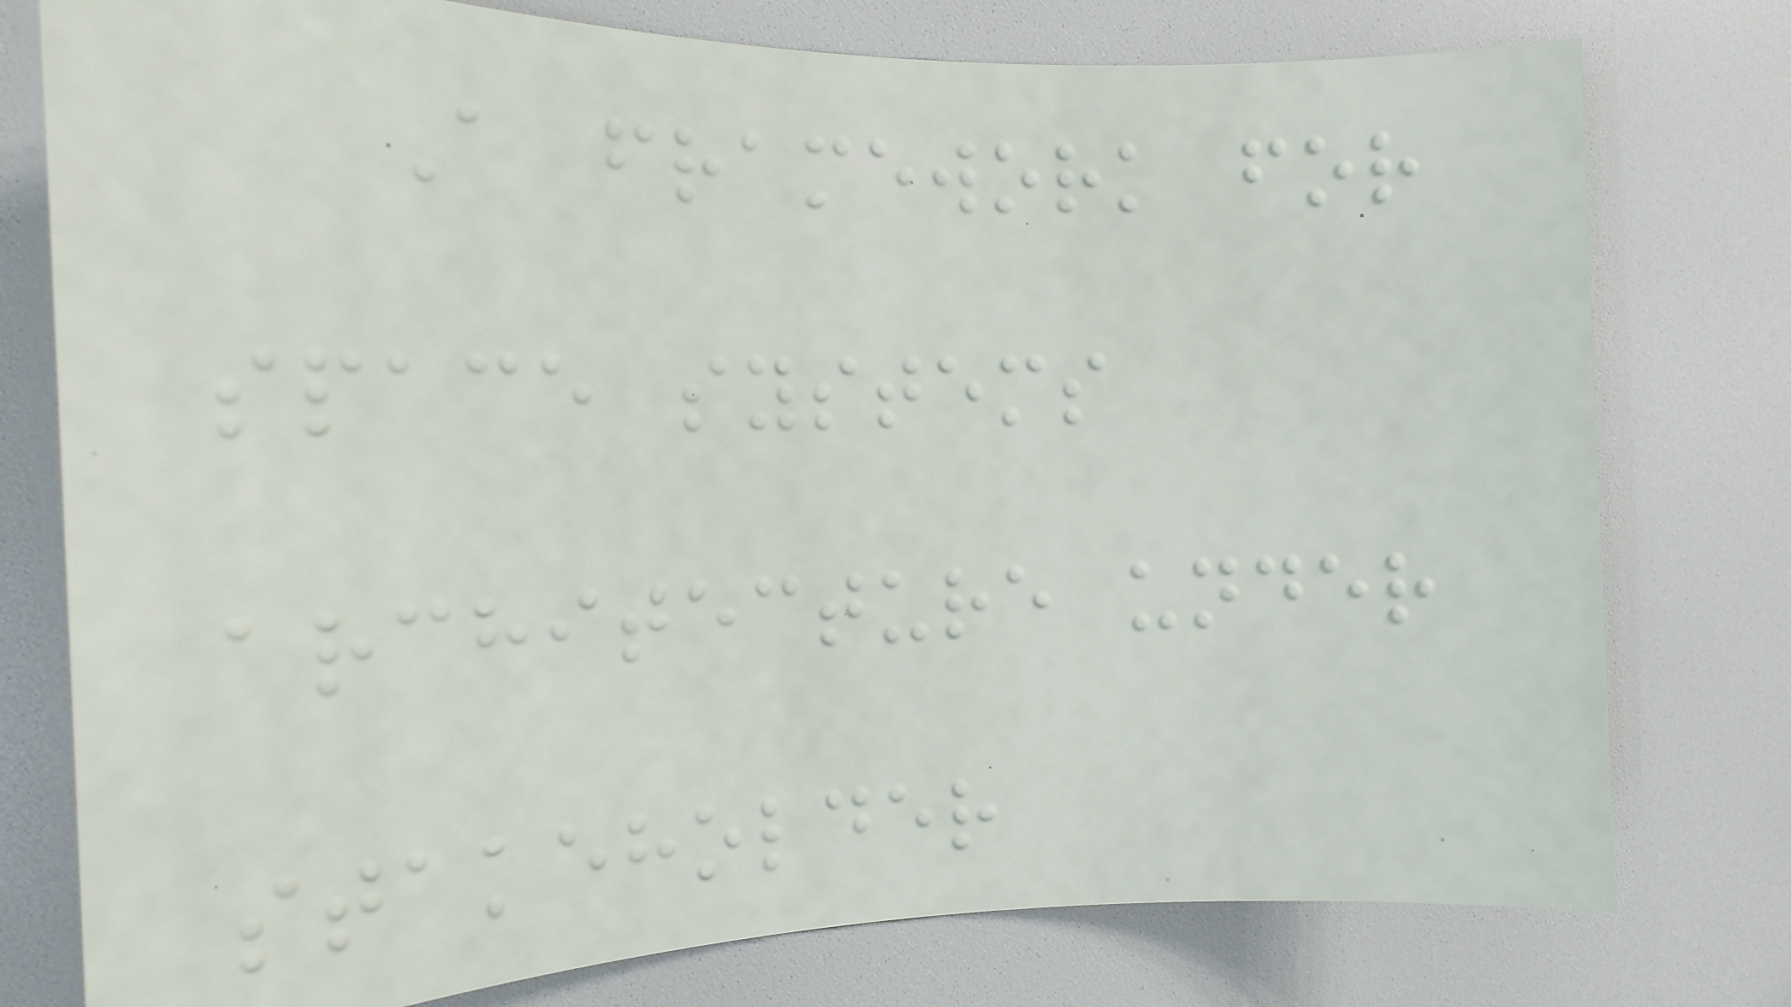A framework for
space systems
architecture under
stakeholder
